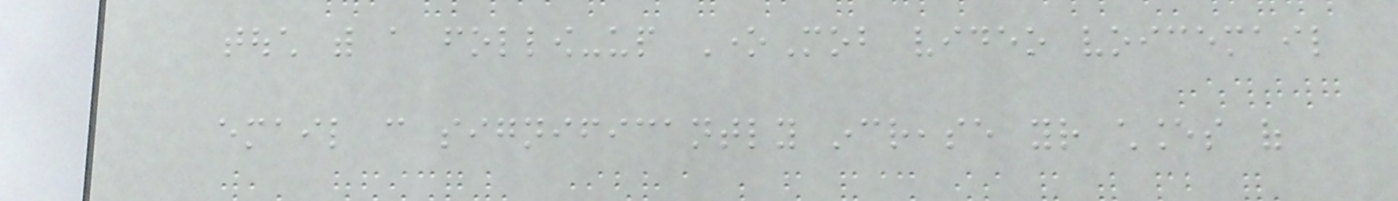touch with a follow-up OneMob video voicemail
email can significantly increase your chances of
